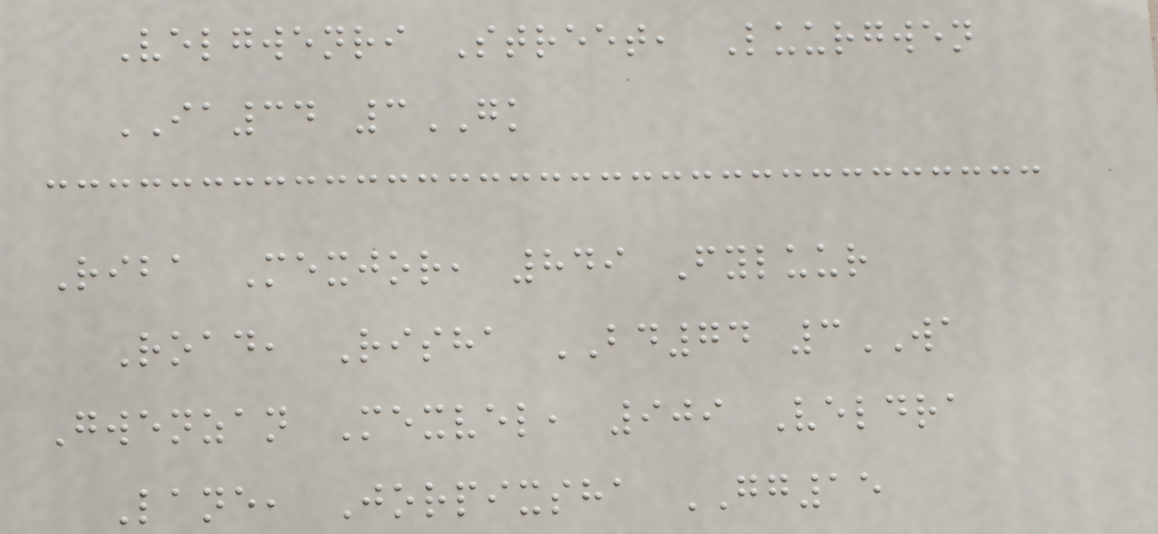Velgwenri Street, Luurgwen
IA34 3GK
Riba Mexjor, 849 Fyluur
Road, Risha BD74 3WA
Gwenzan Mexvel, 909 Veldra
Lane, Jorpixsha GG15
